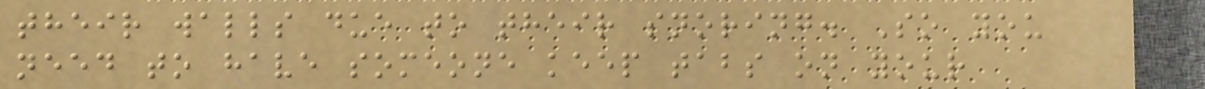their walls due to their snoring. So you
need to have someone keep tabs on your
